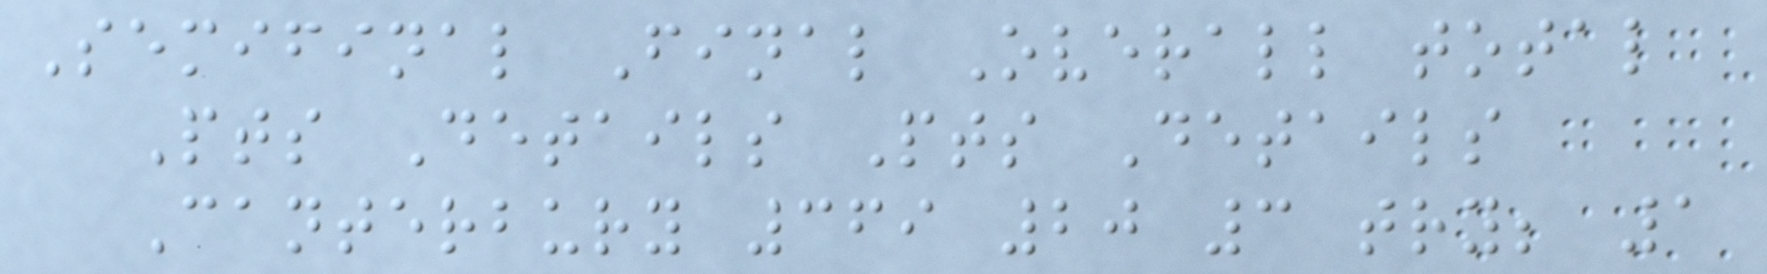Semifinal Final Overall total
Pts Details Pts Details
Canterbury 369 20 3 try; 1
